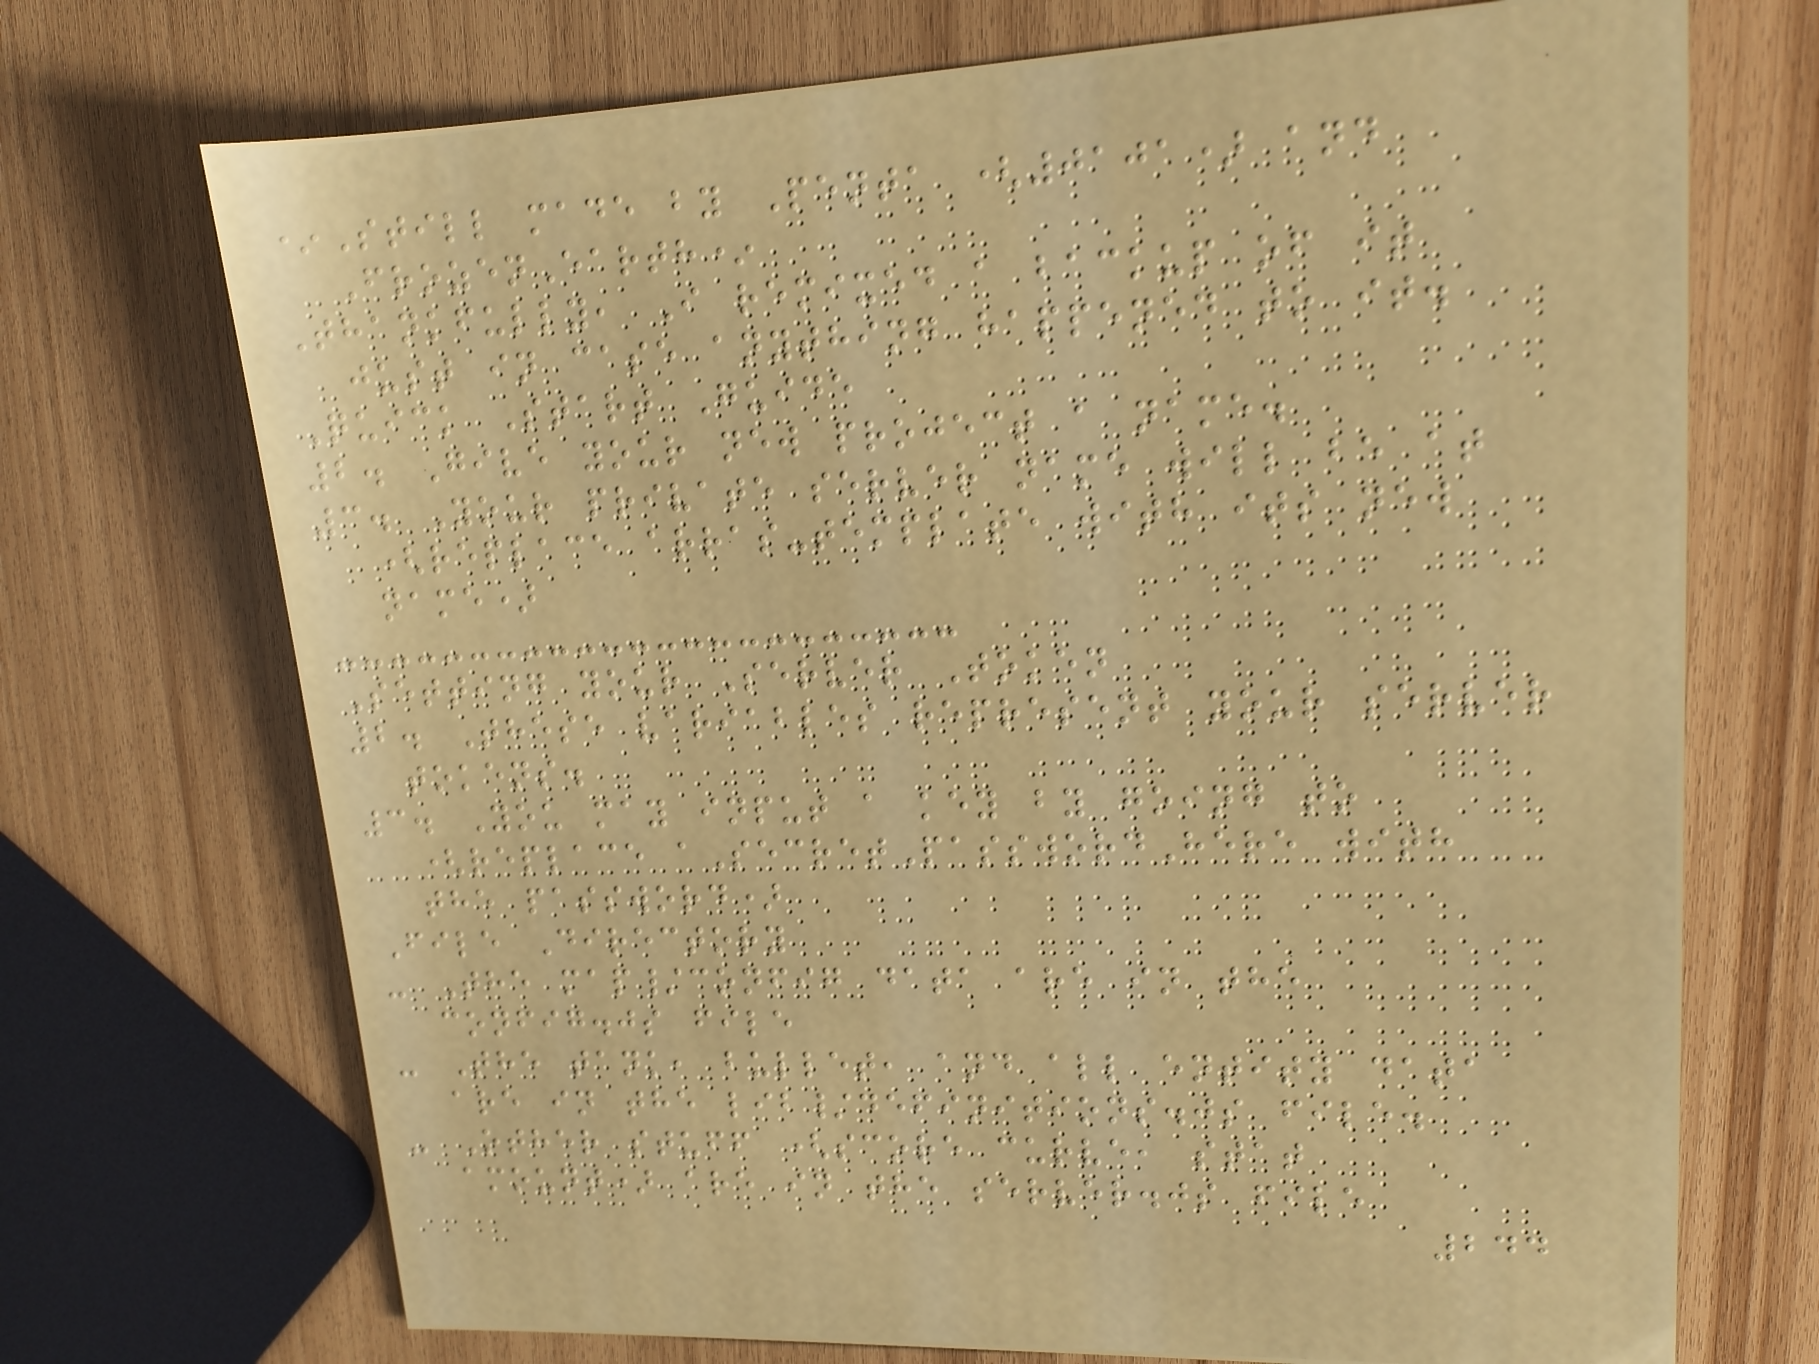*Still made by Penta (0101) and
FrozenEarth*
Thankfully, I remixed a backup of it
just in case anything happened to it.
Quick Start Guide
2. Give your new project a name.
3. Your private server name will be at
(replace arras-template with its new
name)
Setting your Server Token
2. These variables represent your server
tokens.
3. You may input a key by going to
(replace aSecretPasswordHere with
the password)
File Directory
- The map/config data are in the
config.js file
- The tank, bullet, and all entity data
are in the lib/definitions.js file.
- Other stuff (score curve, stat
amount) are in the server.js file
244
